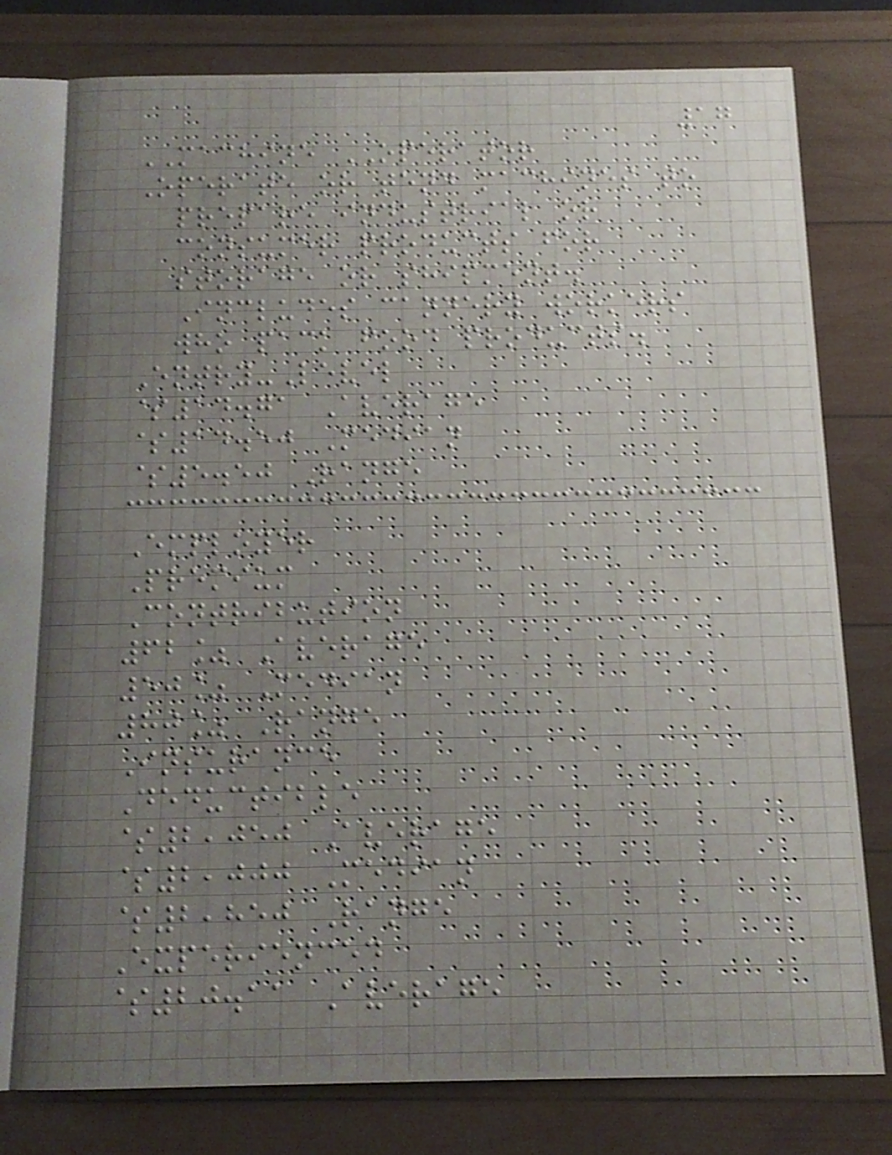17
MACHINE OPERATOR
Operate or tend machines to
prepare industrial or
consumer products for
storage or shipment.
Includes cannery workers
who pack food products.
Entry-Level
$14.71 Average
$14.50 Median
$5.50 Range
Employer
Premium
Contribution
62% Average
50% Median
80% Range
Insurance
Deductible
$2,050 Average
$2,000 Median
$2,850 Range
Experienced
$20.11 Average
